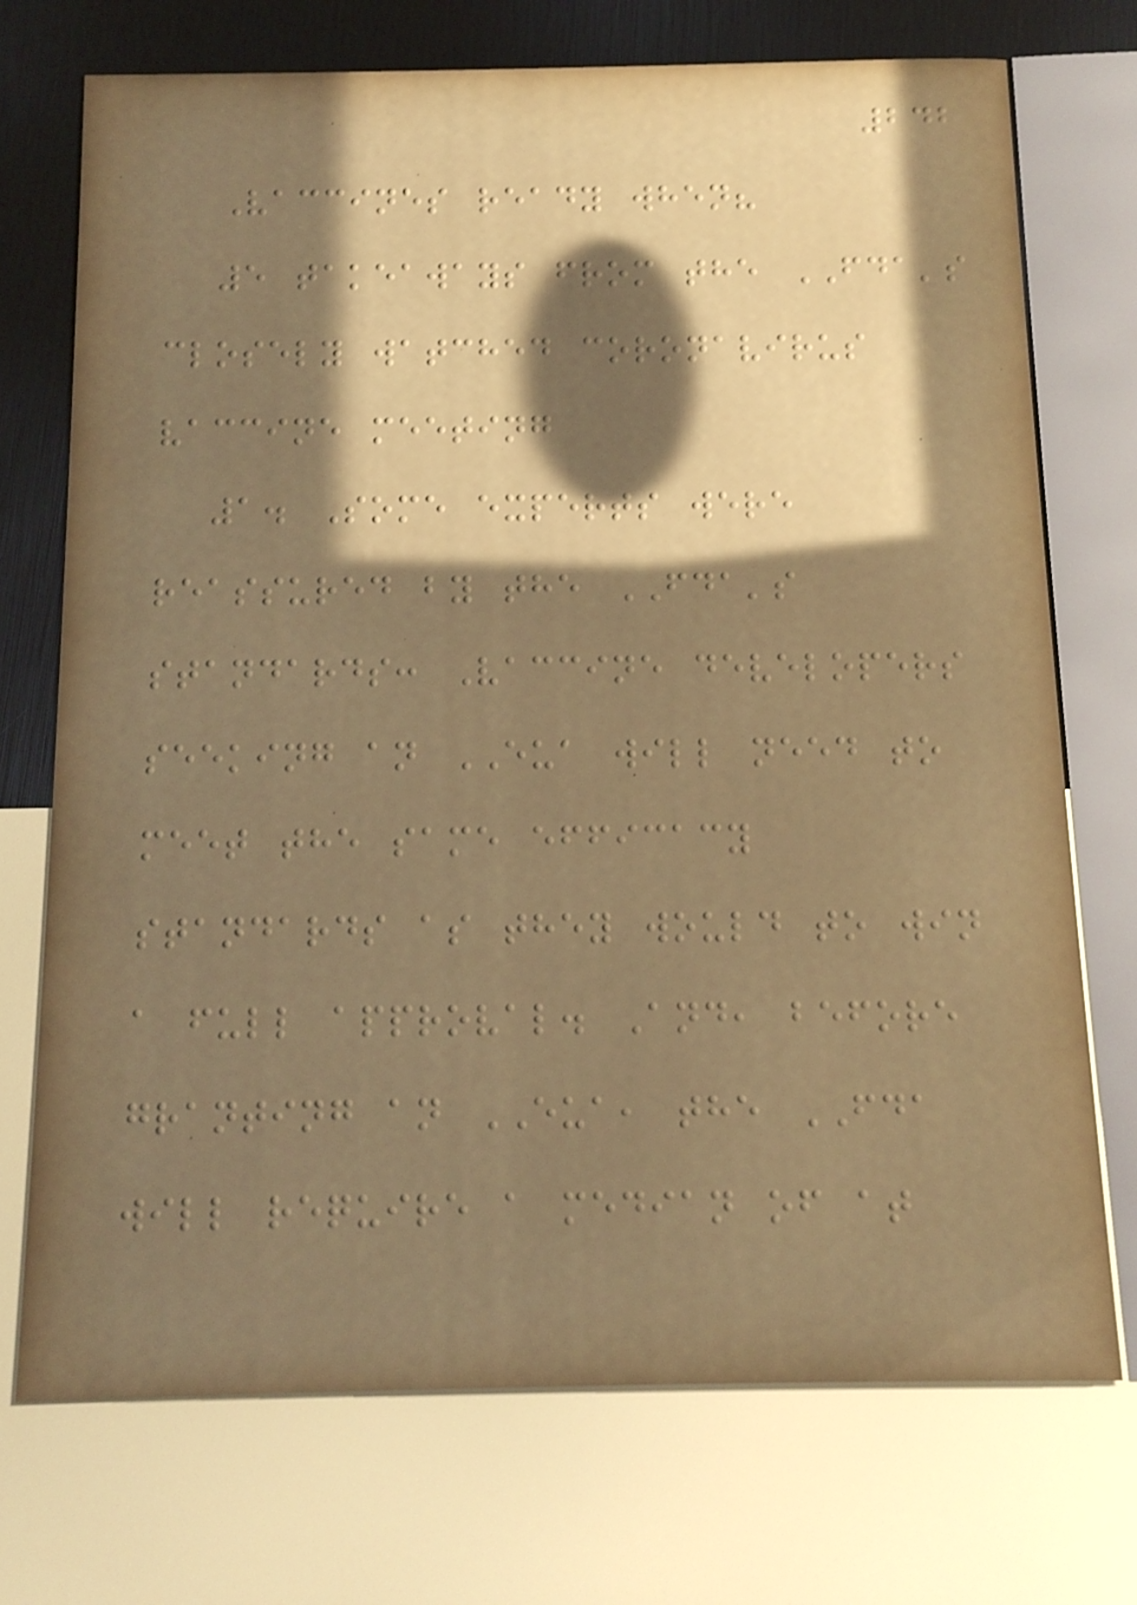242
Vaccines ready when?
5 takeaways from the FDA's
closely watched coronavirus
vaccine meeting
1. Some experts were
reassured by the FDA's
standards: Vaccine developers
seeking an EUA will need to
meet the same efficacy
standards as they would to win
a full approval. And, before
granting an EUA, the FDA
will require a median of at
